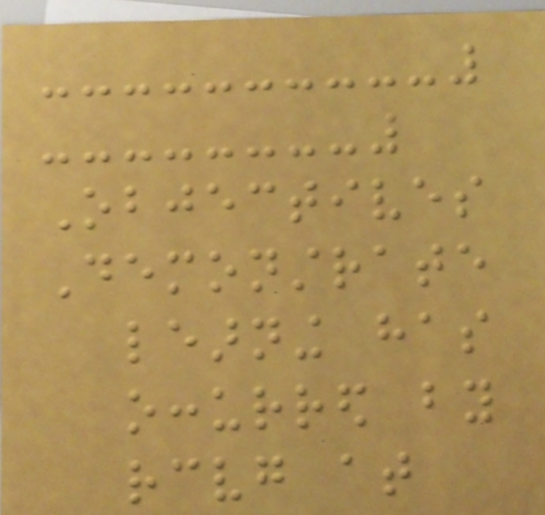Objectives
Demonstrate
learning has
occurred by
receiving at
